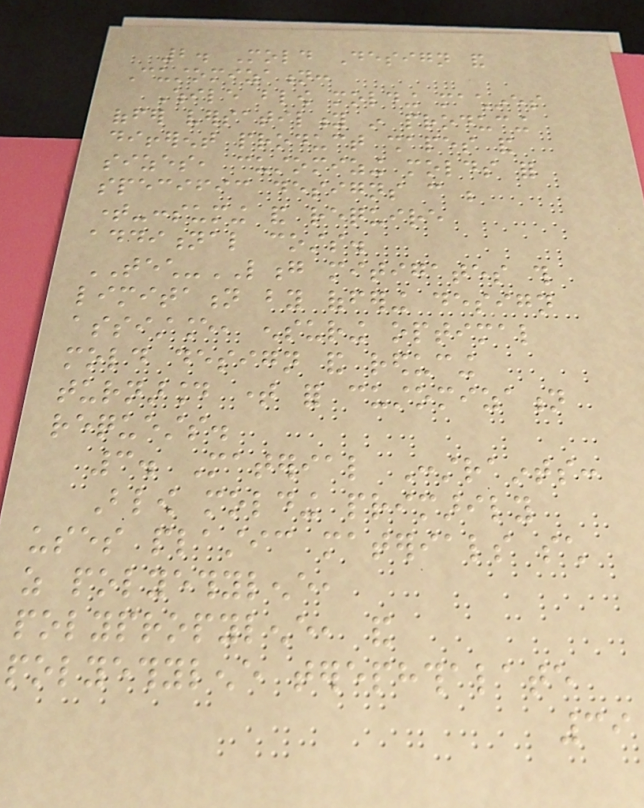2. Mold Design and
Customization:
While blow molding machines
offer versatility in producing
different product shapes and
sizes, customizing molds for
specific designs can be
time-consuming and require
additional costs.
TECH-LONG mitigates this
limitation by offering design
assistance, ensuring optimal
mold design and reducing
turnaround time for customization
requests.
3. Material Constraints:
Blow molding primarily
uses plastic materials such
as polyethylene,
polypropylene, and
polyethylene terephthalate
39
